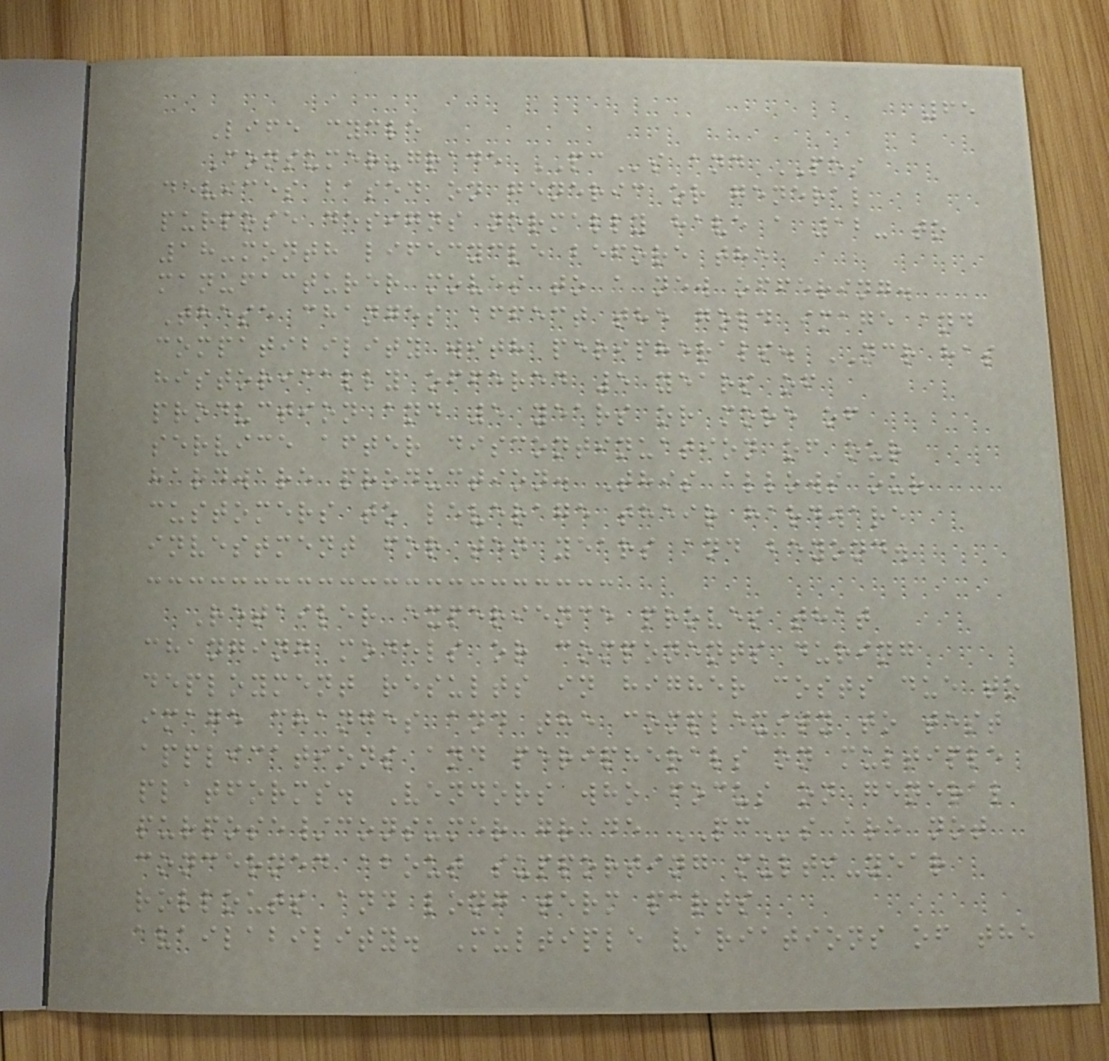65
Life cycle
Consumer-grade PCs and POS
devices based on generic or general
purpose designs normally have a 12- to
18-month lifecycle before the
manufacturer moves to a new offering.
These changes affect the gold image and
compatibility with peripherals. NCR has
historically offered 5 years of
production and 5 years or more of
service after discontinuation of our
hardware production. This allows our
customers to leverage their hardware
investment for ten years and beyond.
Retailer experience proves that
changing models or components during
deployment results in higher costs due to
image changes and the complexity to test
applications and peripherals on multiple
platforms. Vendors who focus on general
purpose/consumer grade PCs are not
concerned about supporting multi-year
rollouts and long term parts
availability. Multiple variations of the
